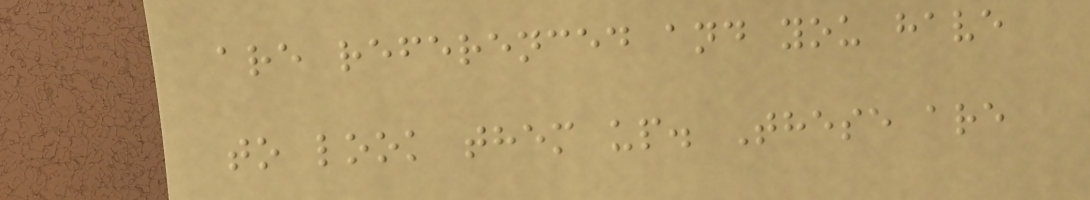are referenced and you have
to look them up. These are
